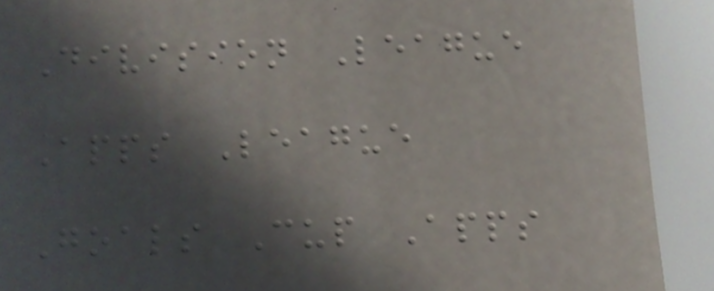Division League
Apps League
Goals Cup Apps
